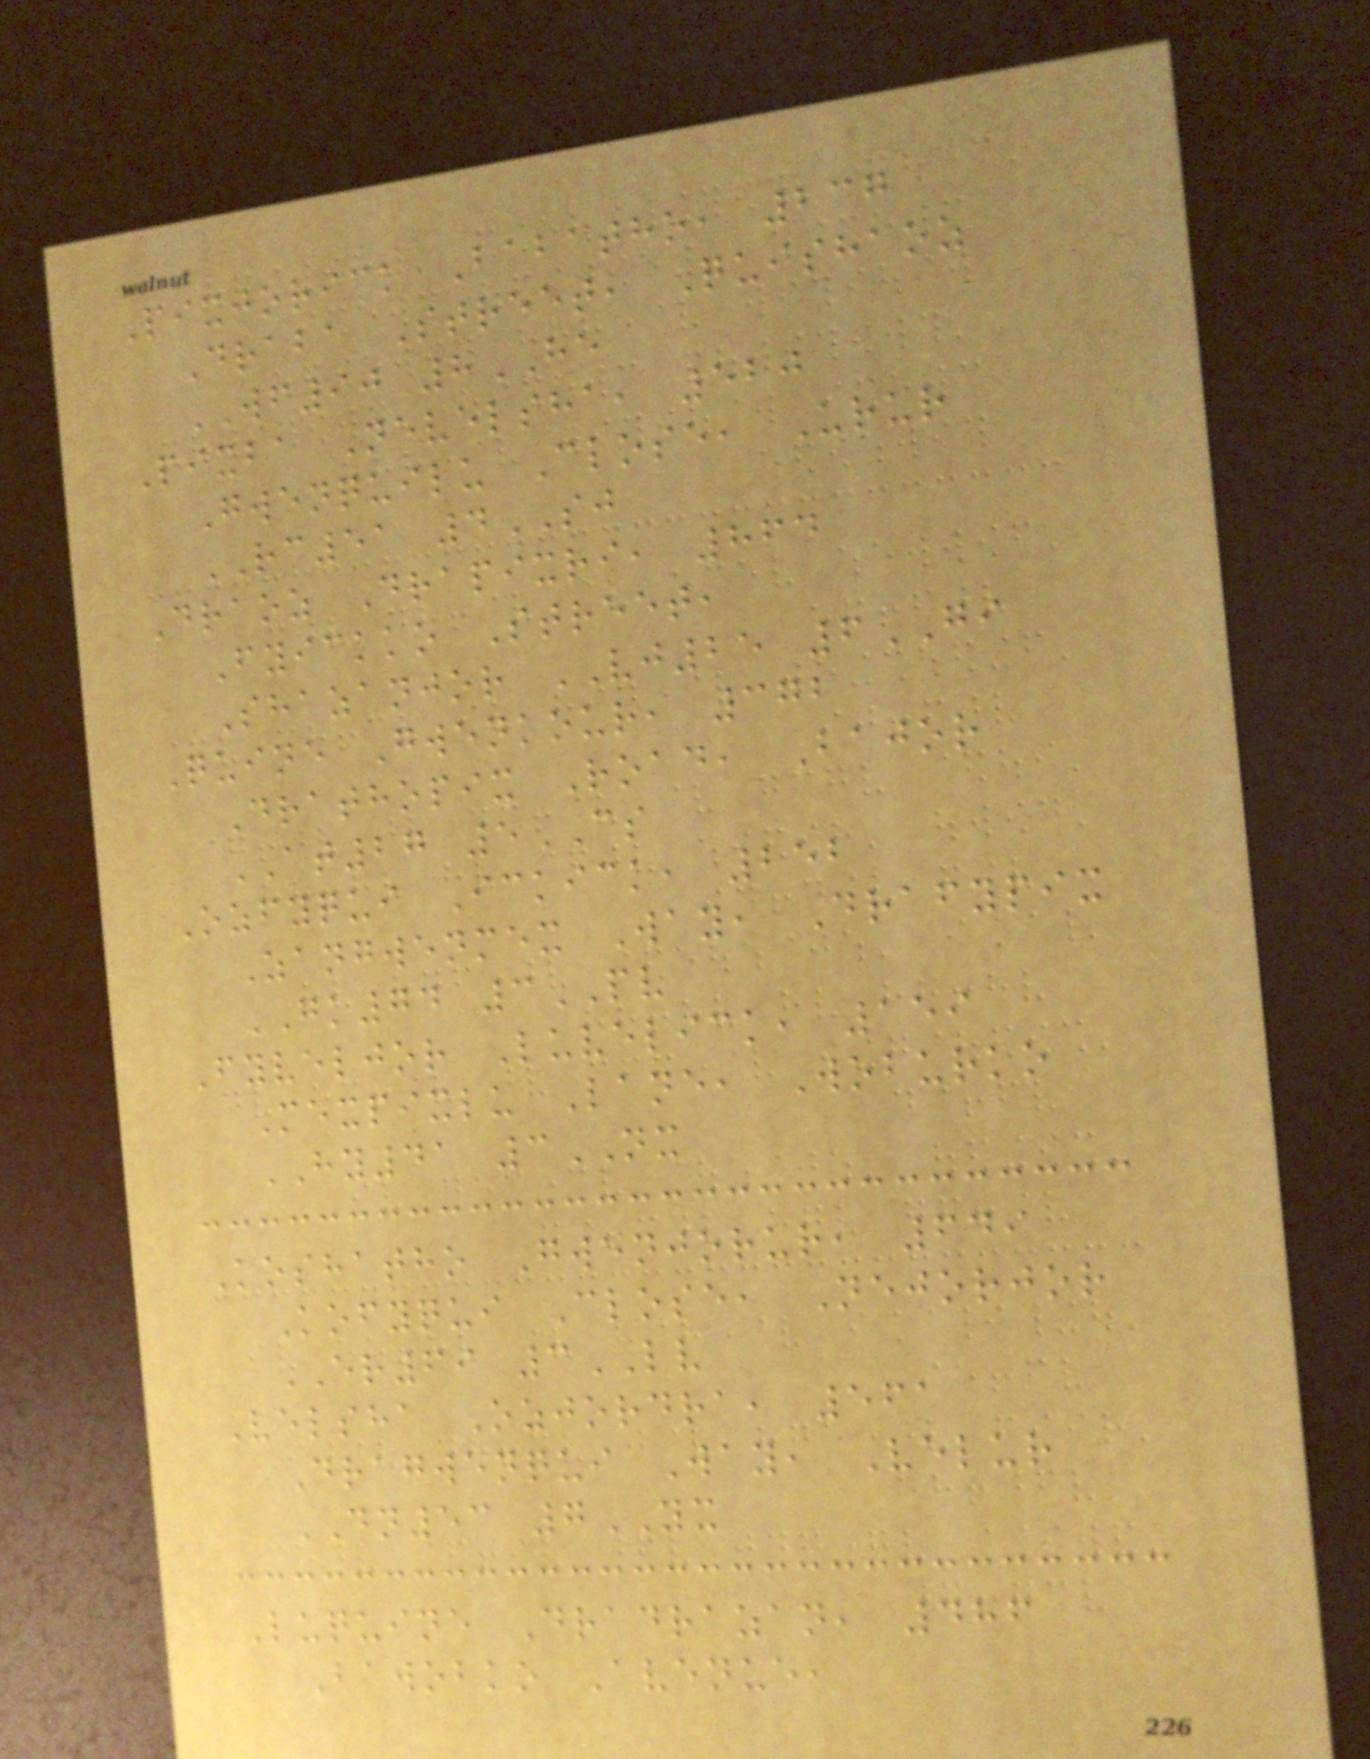Pixjorick Babatho, 237
Draba Street, Quishaoz
WF90 8HE
Pixba Nevelsha, 520
Gwenquilu Close, Urur
RC51 4SJ
Draoz Drapixri, 864
Fyickko Street,
Shazanjor VJ25 6GI
Quine Gwenkour, 372
Drathopix Road, Bajor
AT27 5CS
Ozfyqui Ickick, 252
Zangwenmex Way, Drafypix
GK74 3PV
Fyveljor Luvelick, 159
Mexpixlu Lane, Woburko
HY41 3NX
Koshatho Gwenjorur, 649
Kofyqui Close, Nejorjor
ER69 3LV
Velsha Ozjordra, 561
Dragwenqui Way, Velur
DN53 7YX
Luquine Dradrazan, 486
Bawobko Avenue,
